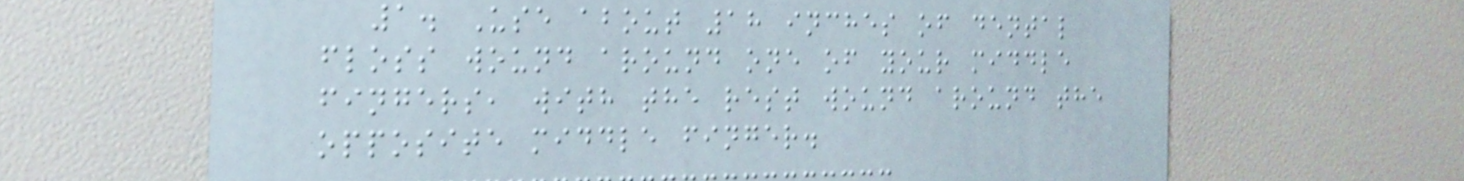1. Use about 18 inches of dental
floss wound around one of your middle
fingers, with the rest wound around the
opposite middle finger.
